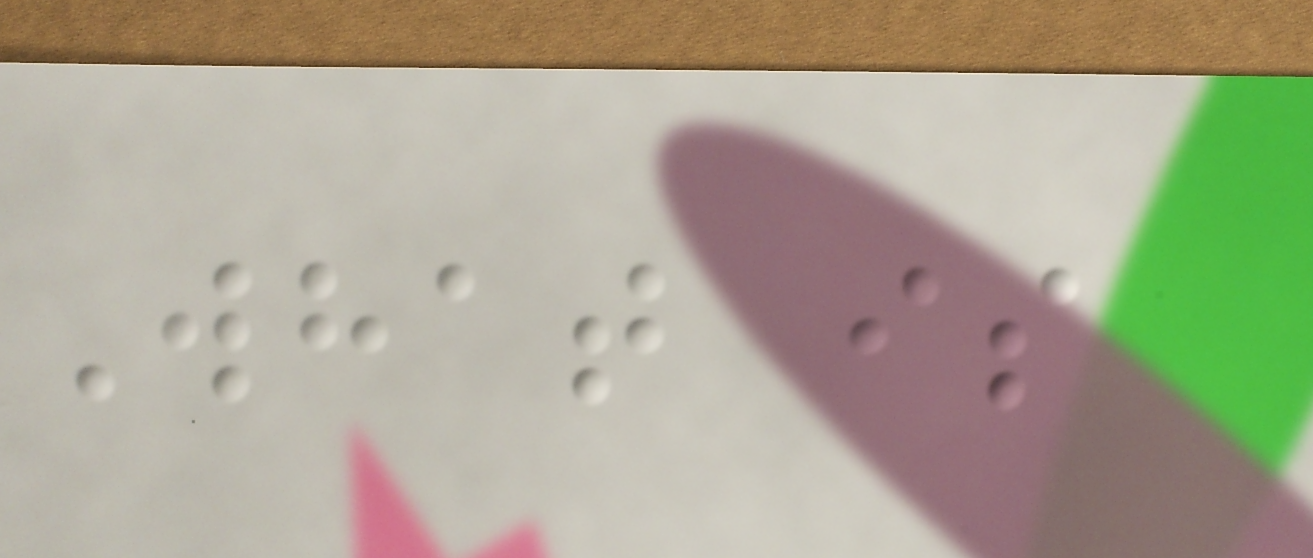What is
